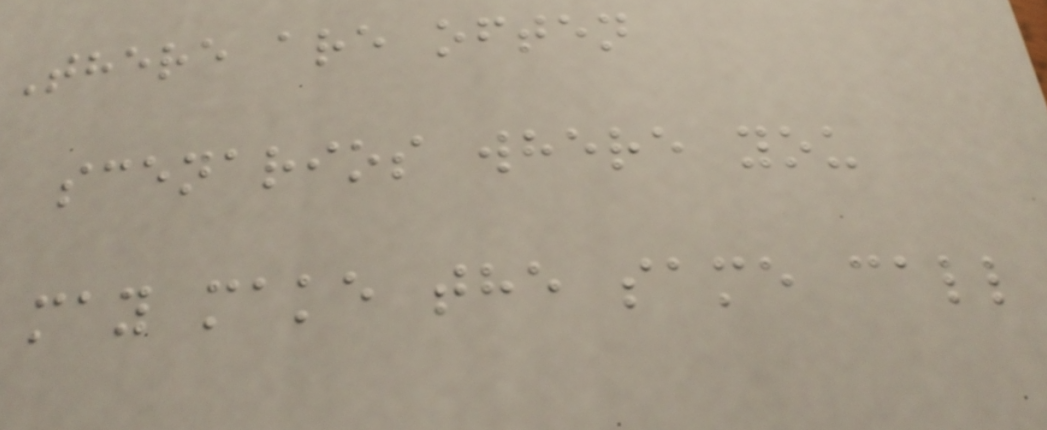There are often
scenarios where you
may make the same call
